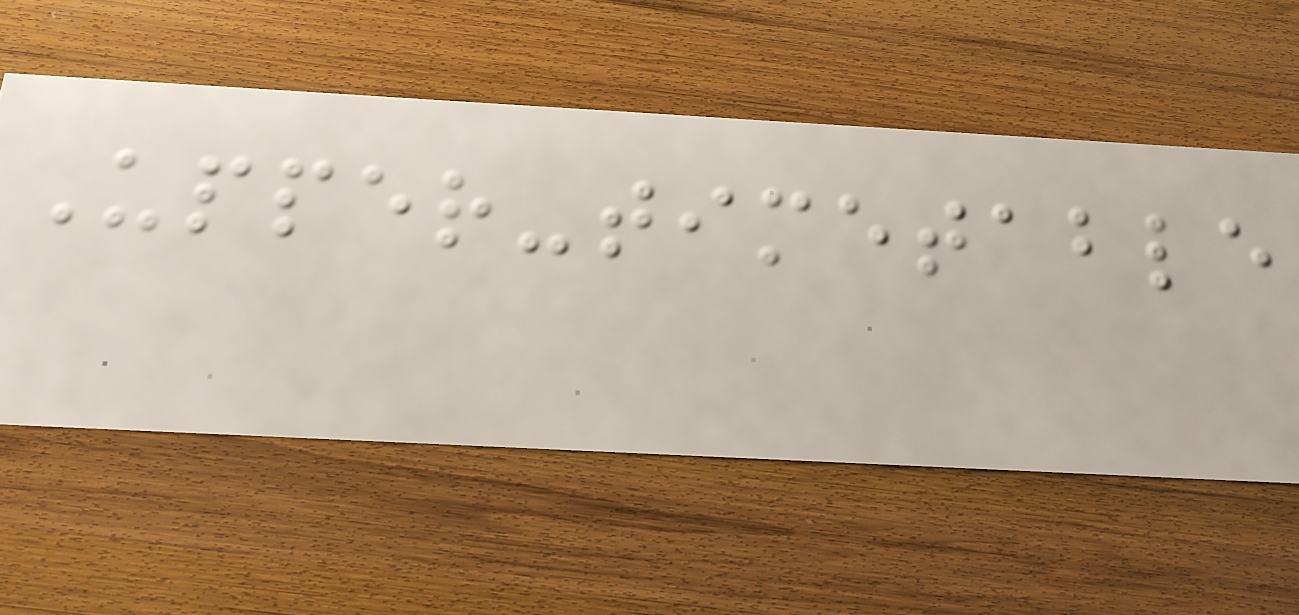Upper-timetable
